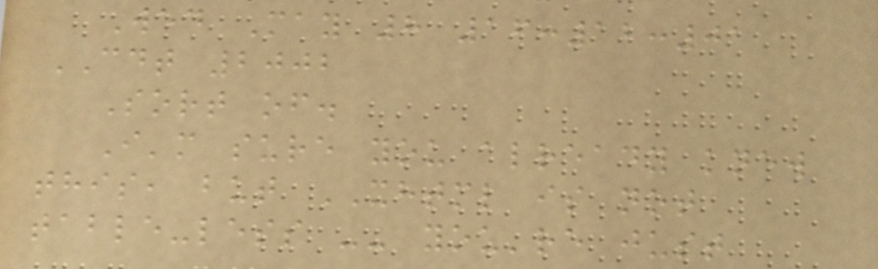Wed May 8 16:12:01
CDT 2002
Sort of.
I'm sure you already knew
this, but XHTML is not
table-less -- you're just
